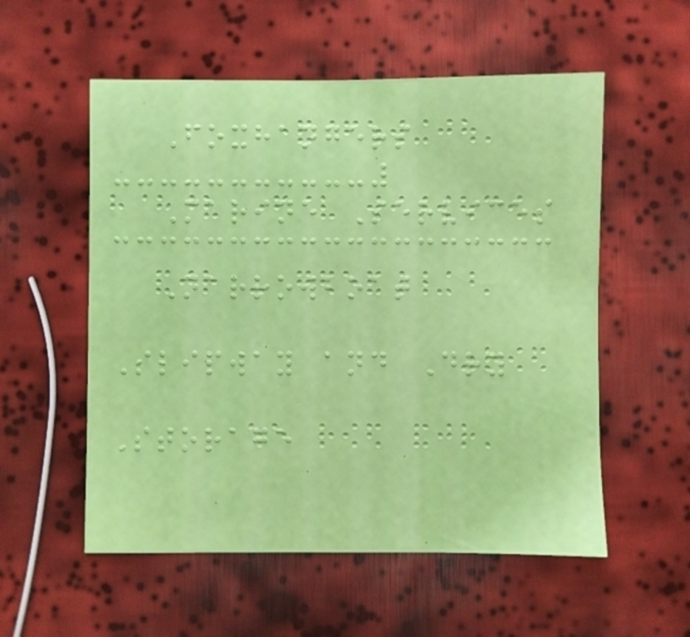Foxhangers
Marine Services
Narrowboat
Slipway and Dry
Storage
